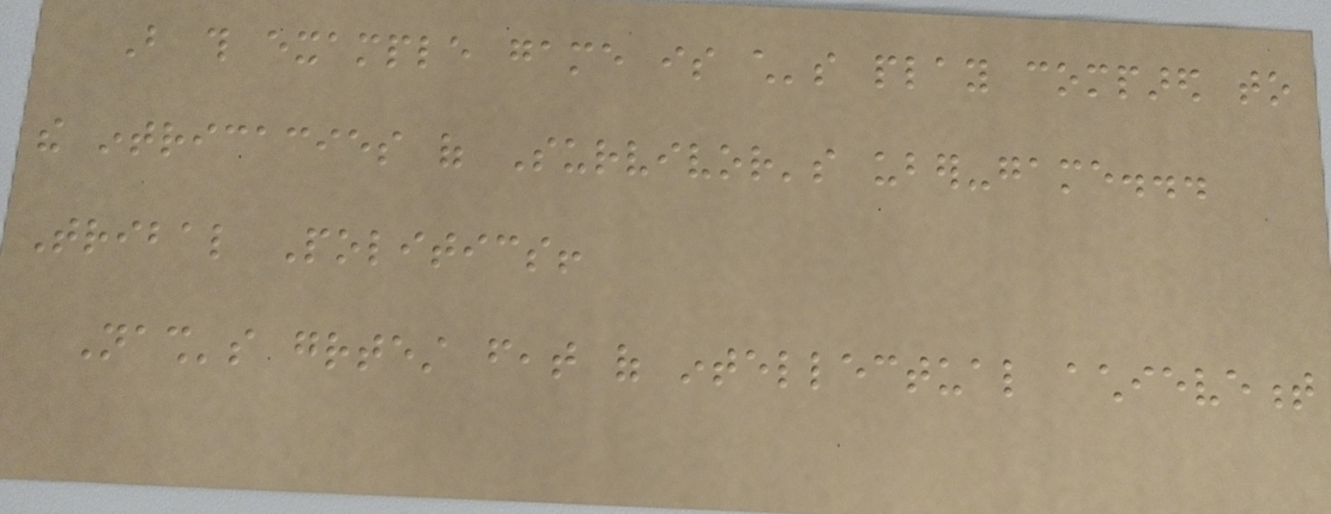But this example game is child's play compared to
the intricacies of Survivor's uber-game...
Tribal Politics!
Nash's greatest feat of intellectual achievement
